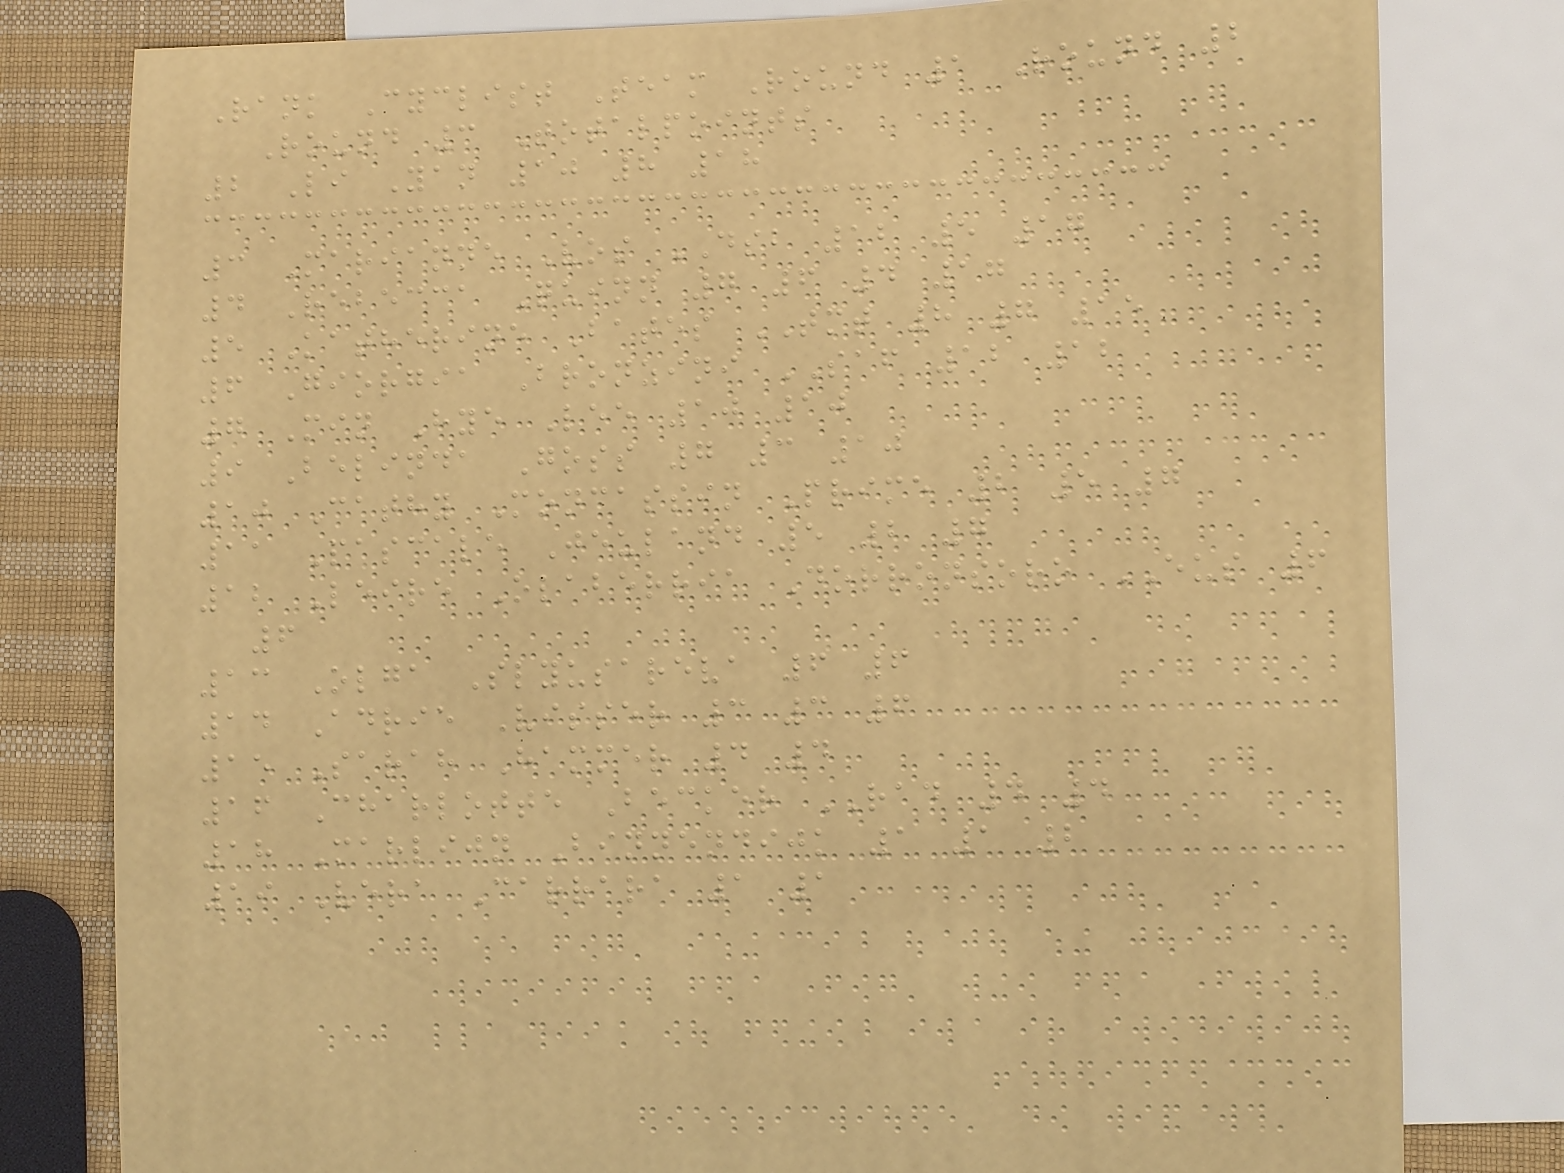Rank Cyclist Team Round 1 Round 2
Round 3 Totalpoints
2 Li Yan 10 8 18
3 Marianne Vos DSB 12 5 17
4 Rebecca Quinn 7 6 4 17
5 Katherine Bates TMT 8 7 15
6 Giorgia Bronzini SAF 12 12
7 Min Hye Lee 10 10
9 Belinda Goss 7 3 10
10 Cathy Moncassin Prime 2 5 7
11 Pascale Jeuland 5 2 7
12 Leire Olaberria Dorronsoro EUS 6
6
13 Olga Slyusareva 6 6
14 Adrie Visser 3 3 6
15 Sarah Hammer 4 4
16 Charlotte Becker RAD 4 4
18 Marlijn Binnendijk 1 1 2
19 Vera Carrara 1 1
